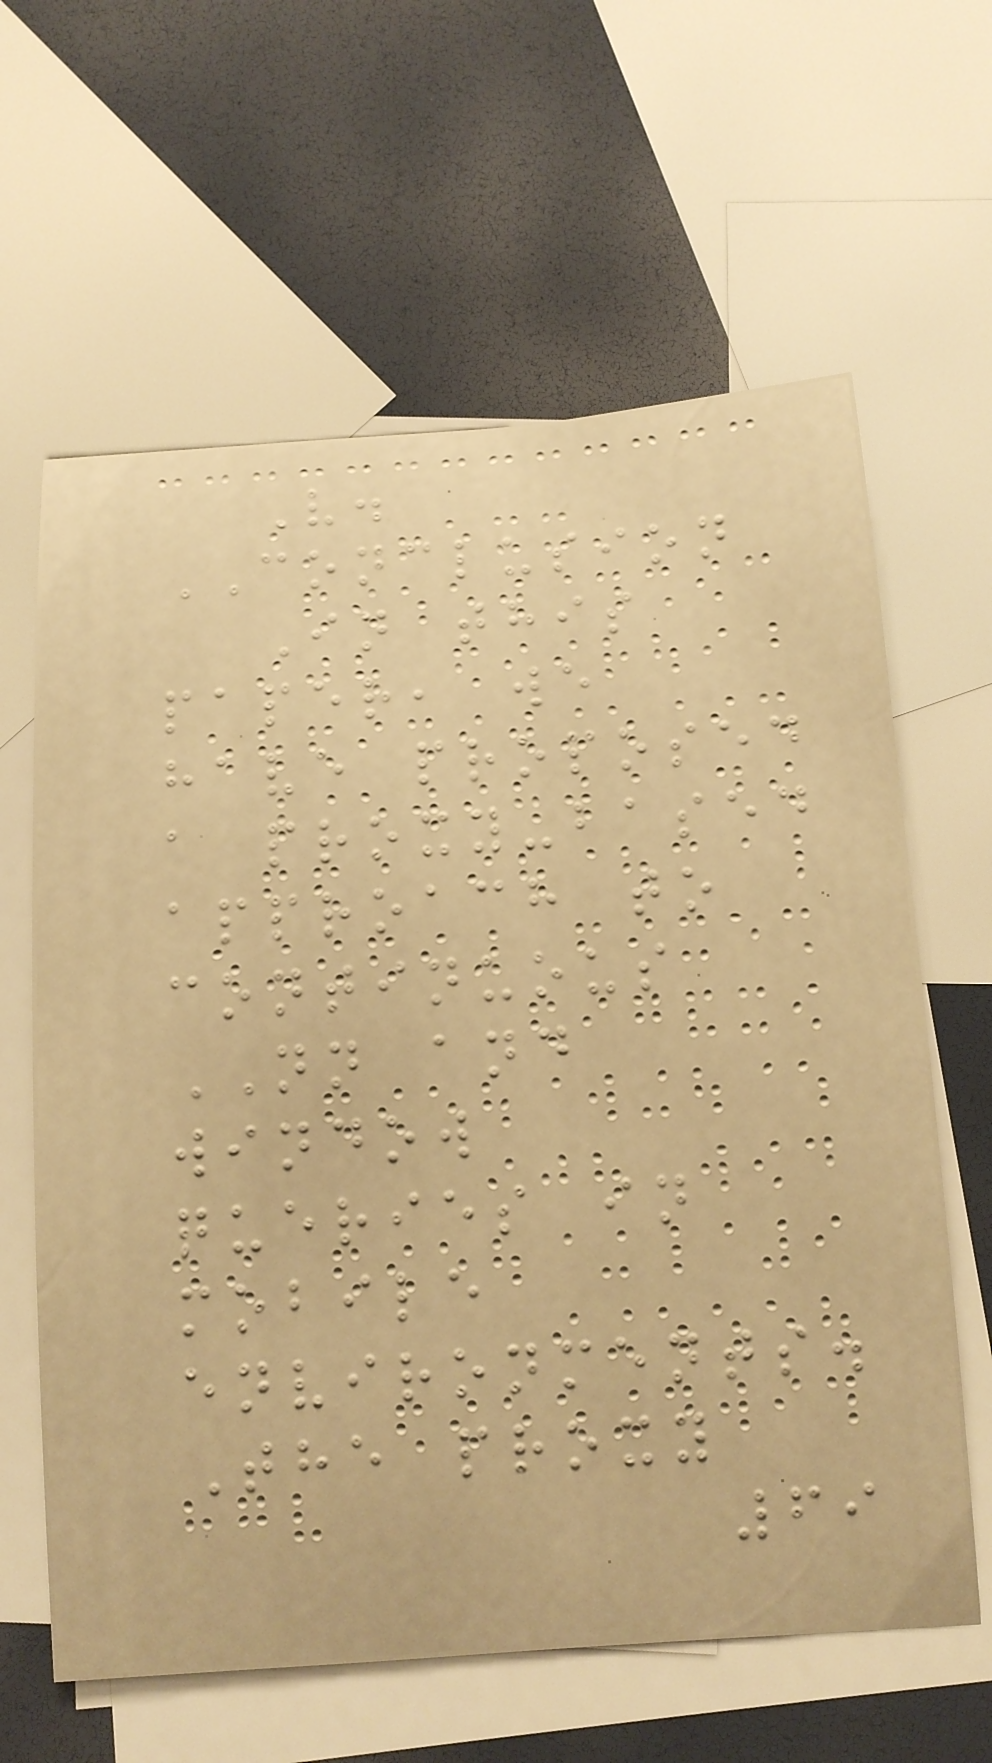V.
CONCLUSION
In this
paper, we
have proposed
a proxy-based
approach to
continuous
NN and
window
queries in
mobile
environments.
The proxy
69
